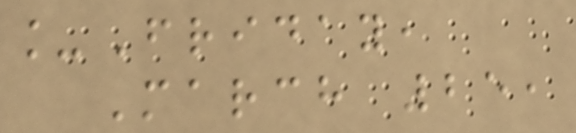_Friday,
March 25,
